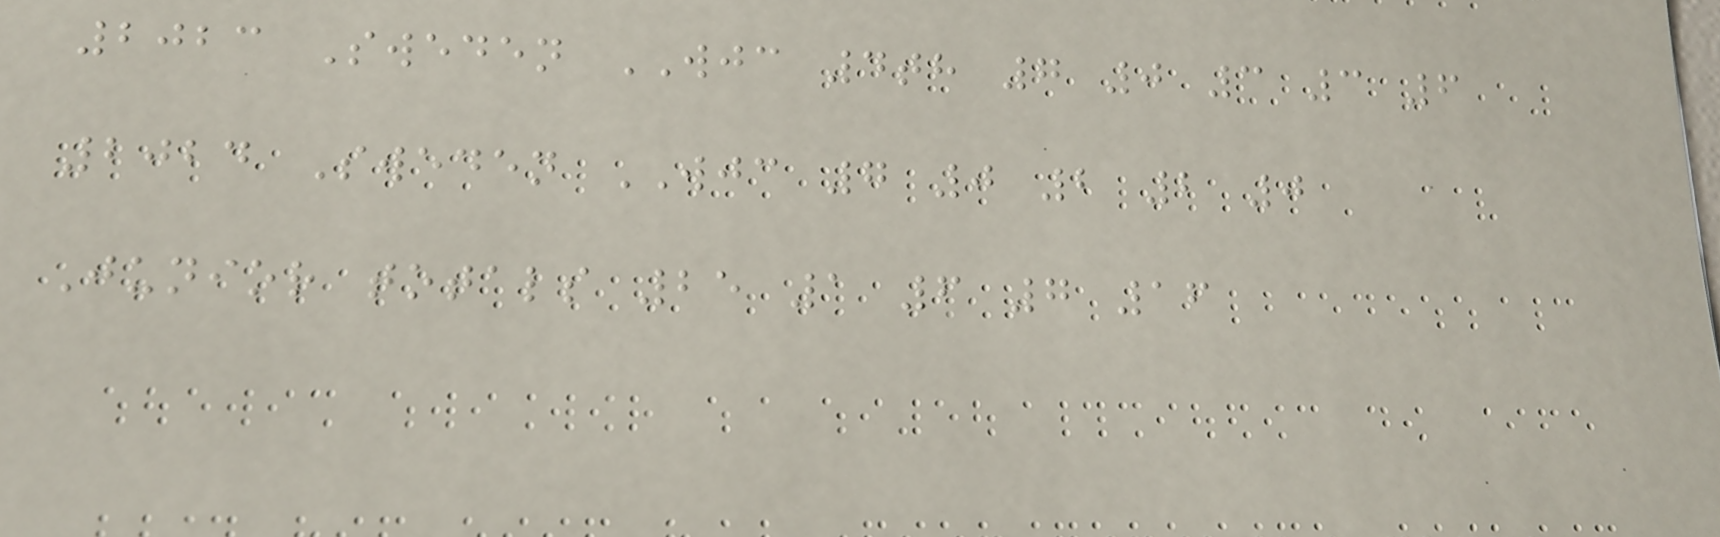2023 Sweden WJC 4th 7 0 3 3 6
2024 Sweden WJC 7 0 2 2 0
Junior totals 25 1 6 7 16
